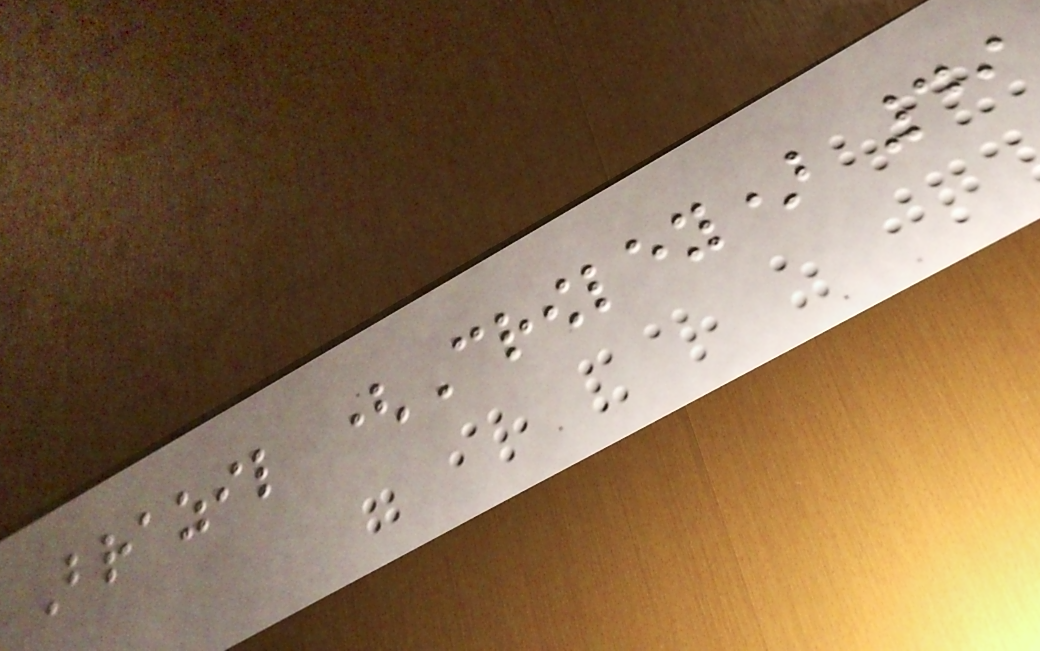Brazil (Crowley) 49
